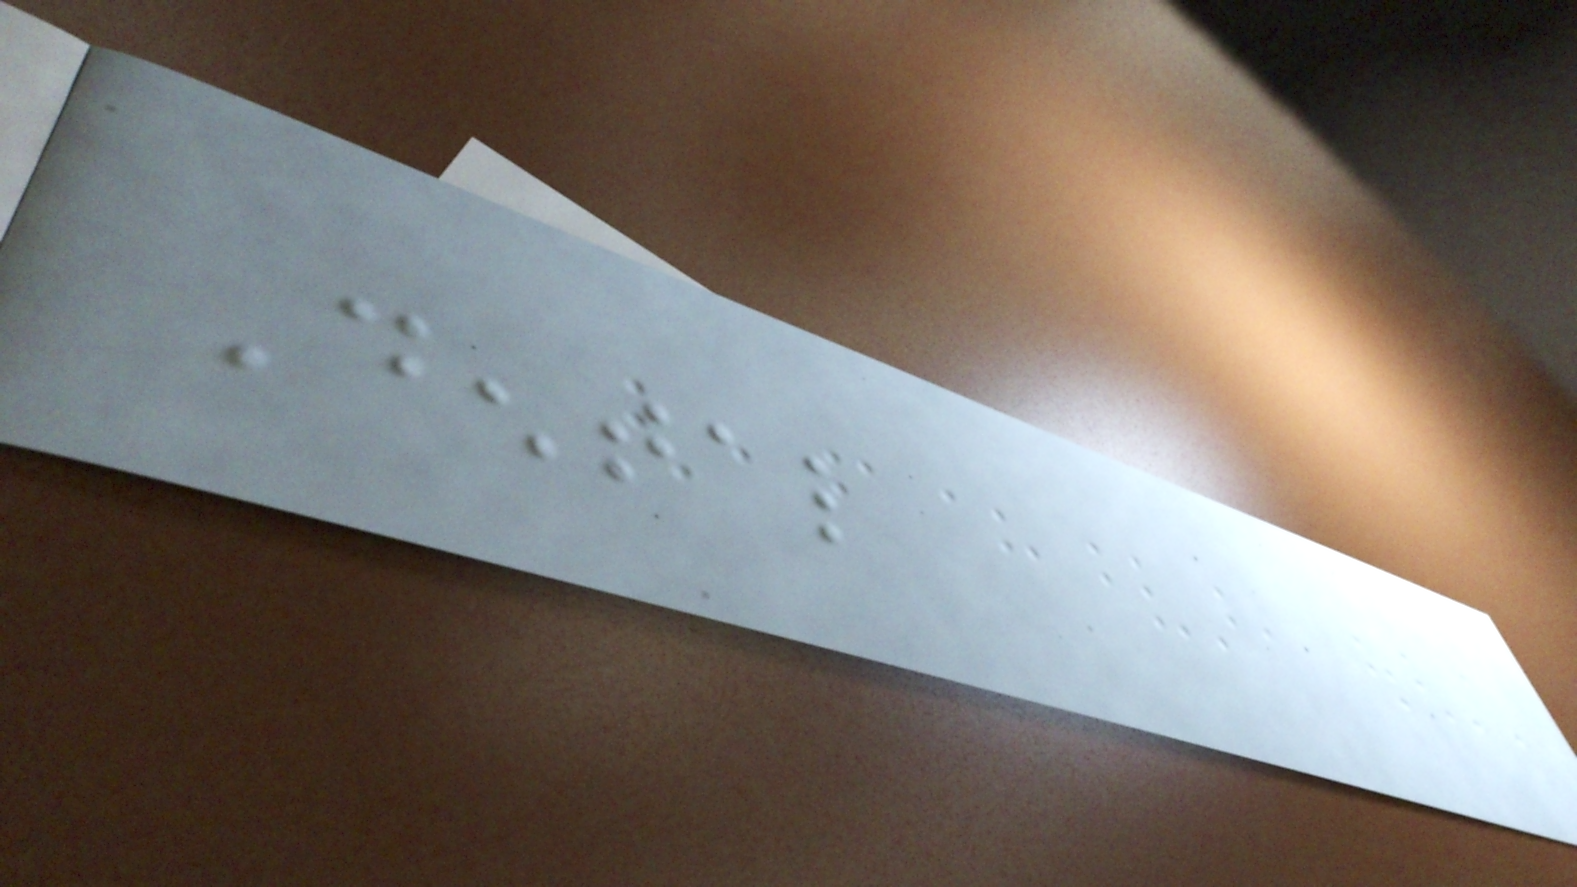Dental
